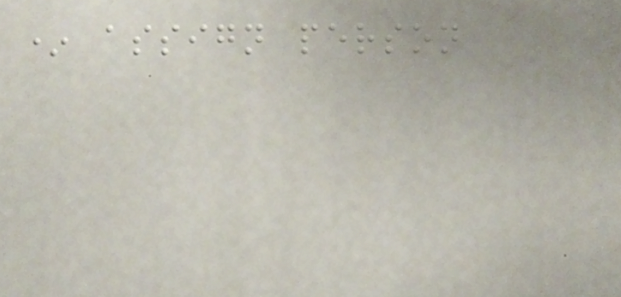* assign person
